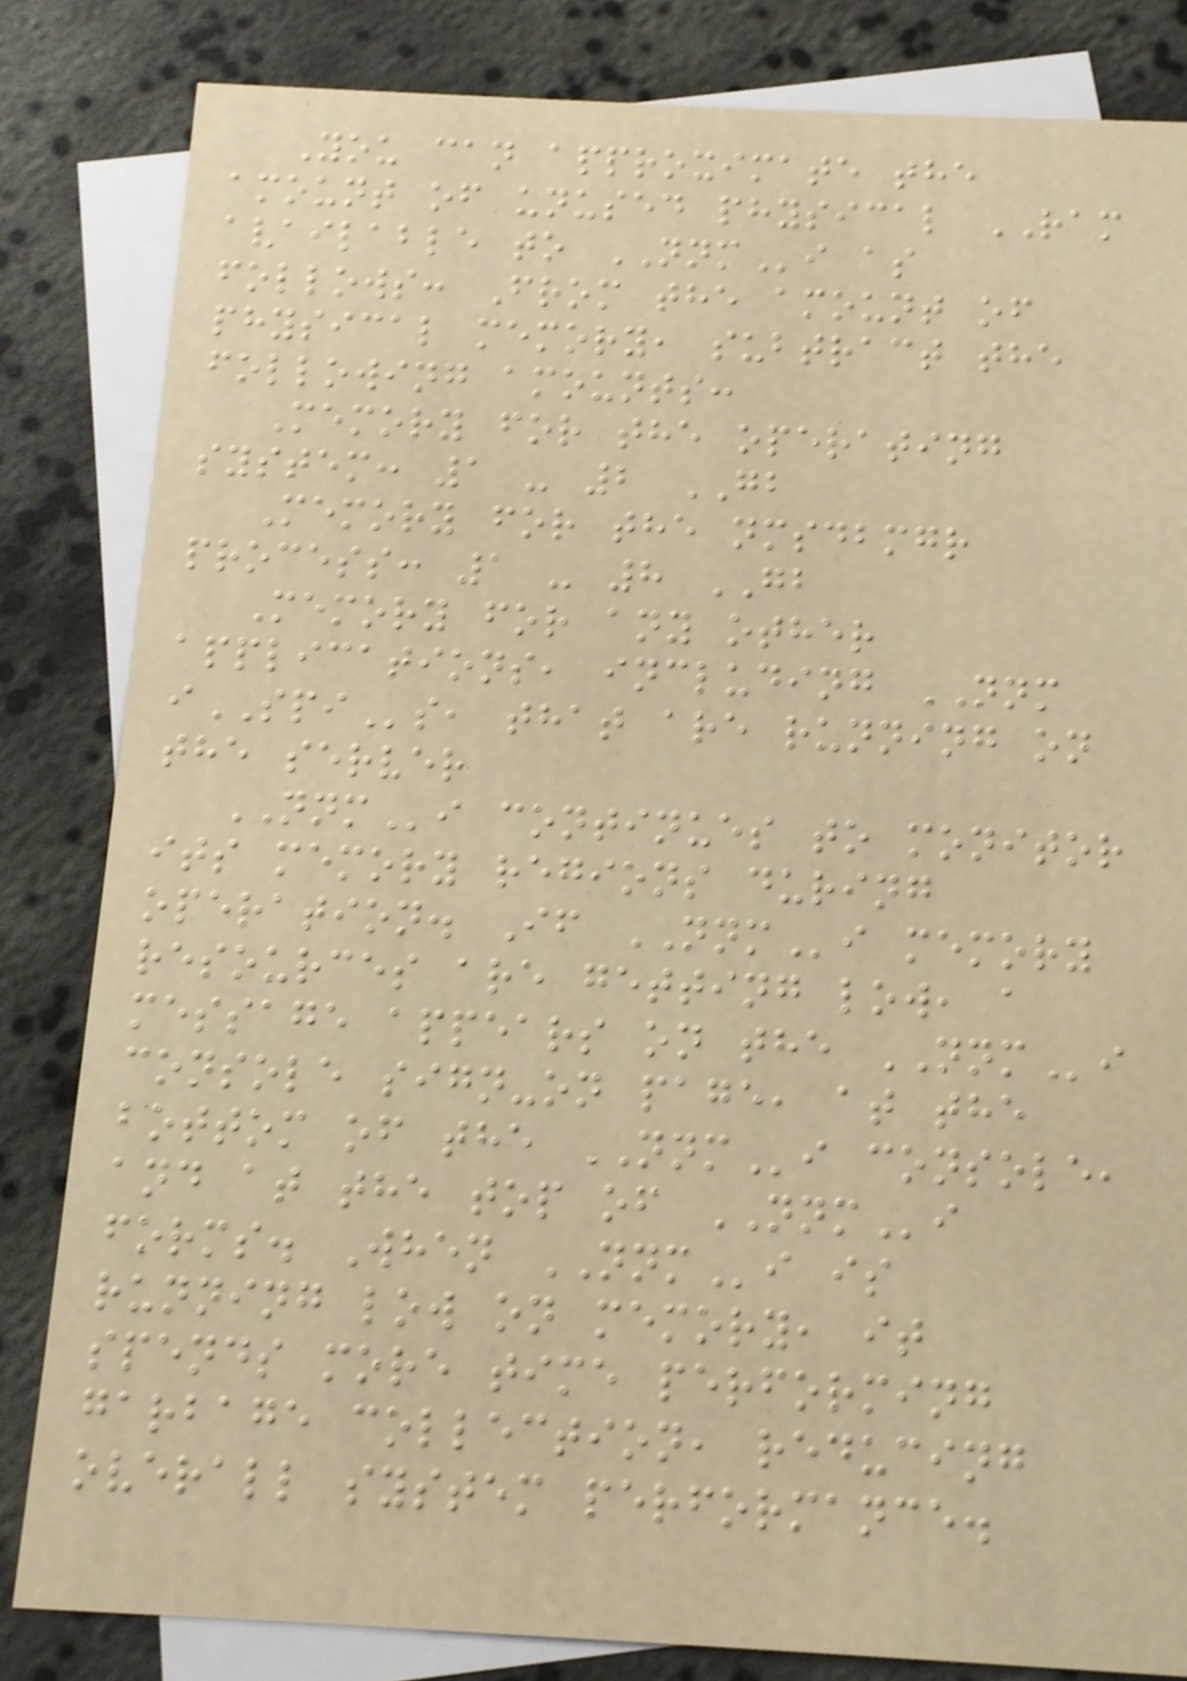You can approximate the
amount of unused physical RAM
available to NNMi as
follows: From the amount of
physical memory, subtract the
following amounts:
Memory for the operating
system: 1 - 2 GB
Memory for the nmsdbmgr
process: 1 - 8 GB
Memory for any other
applications, including NNM
iSPIs, that are running on
the server
NNMi continues to monitor
its memory regions during
operation. If NNMi memory
resources are getting low, a
message appears on the NNMi
console sign-on page, at the
bottom of the NNMi console,
and at the top of NNMi
forms. When NNMi is
running low on memory, it
spends more time performing
garbage collection, reducing
overall system performance.
